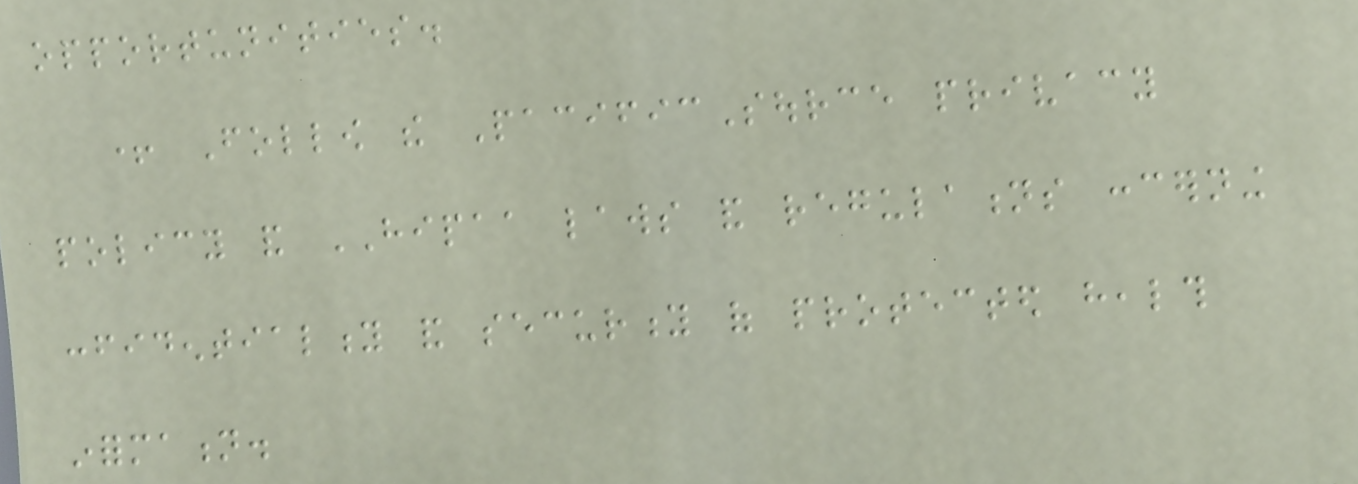opportunities.
+ Follow the PacificSource privacy
policy and HIPAA laws and regulations concerning
confidentiality and security of protected health
information.
